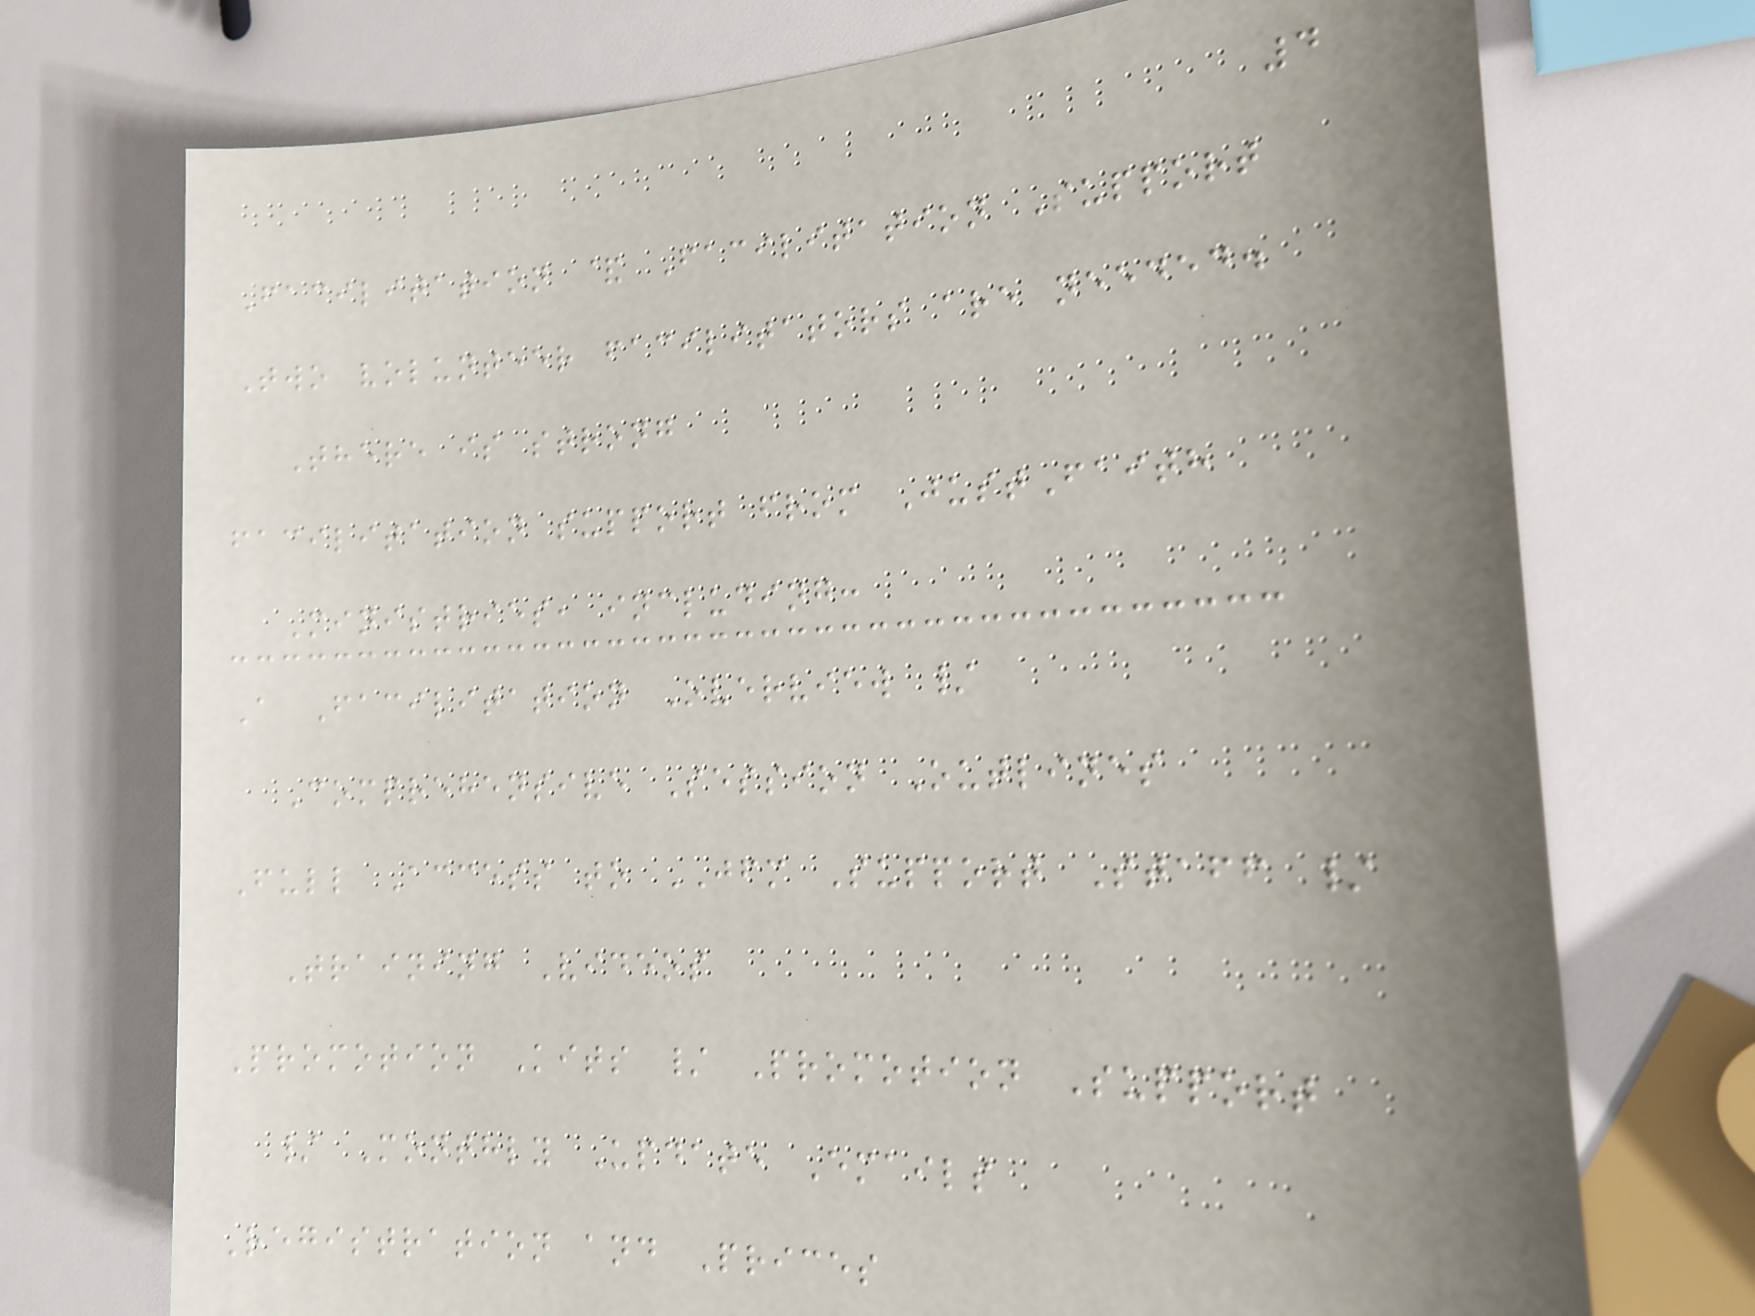4
Facilitation & Facilitation Support
Two volunteer facilitators are needed.
There is strong
facilitation support from JustFaith
Ministries, including:
A Facilitation Overview /
Comprehensive Session Outlines
Full Access to JFM Support Staff /
Training Videos
Promotion Kits / Promotion Support
/ Monthly Update Emails
Registration and Prices
